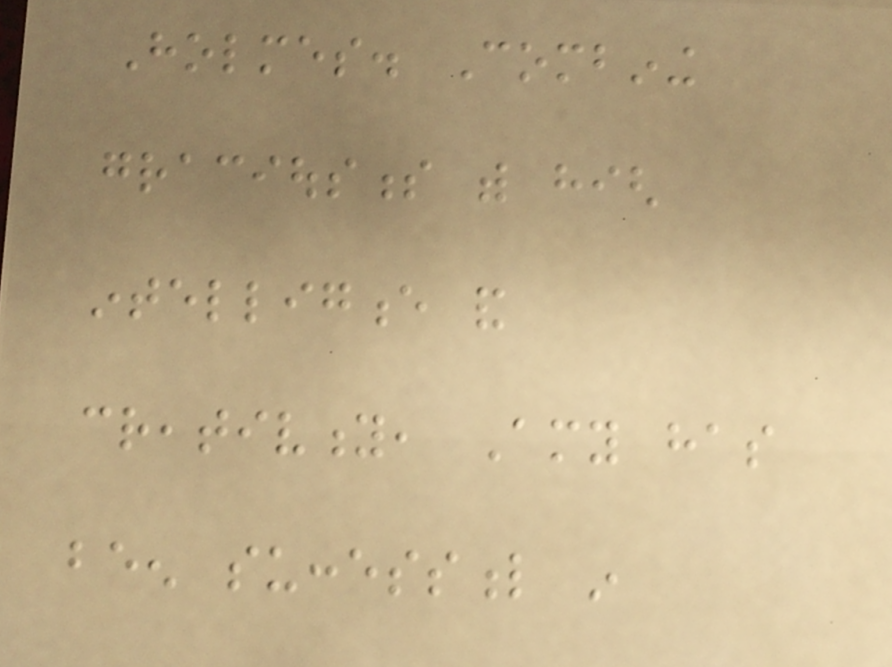Holmes. Combining
graciousness with high
intelligence and
creativity, Amy has
been successful in
